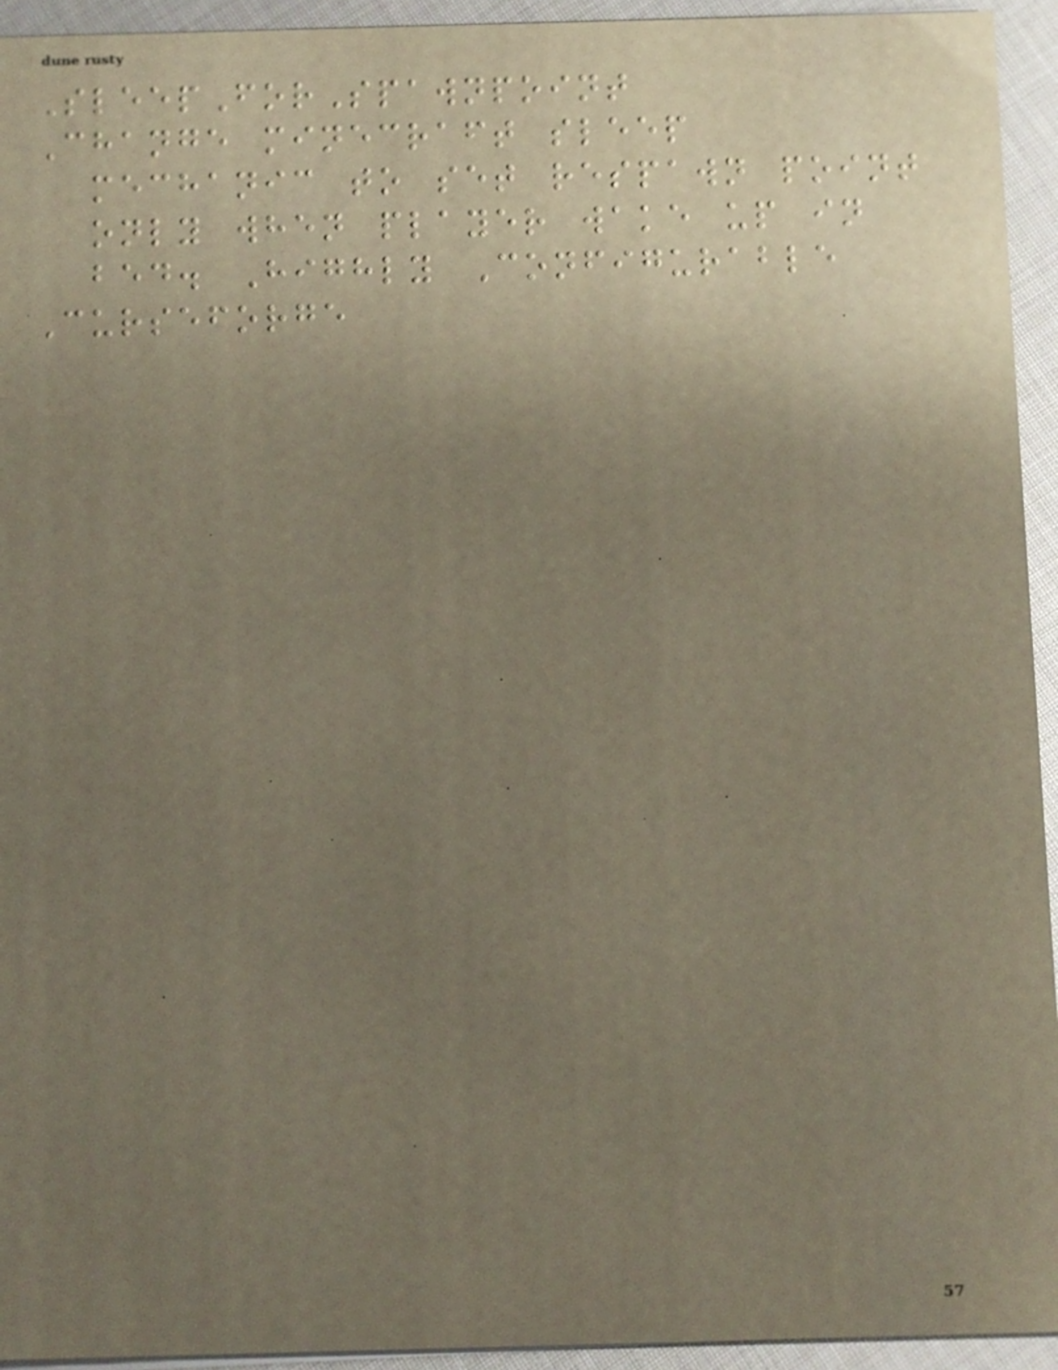SleepForSpawnpoint
Change minecraft sleep
mechanic to set respawn point
only when player wake up in
bed. Highly Configurable
Curseforge
